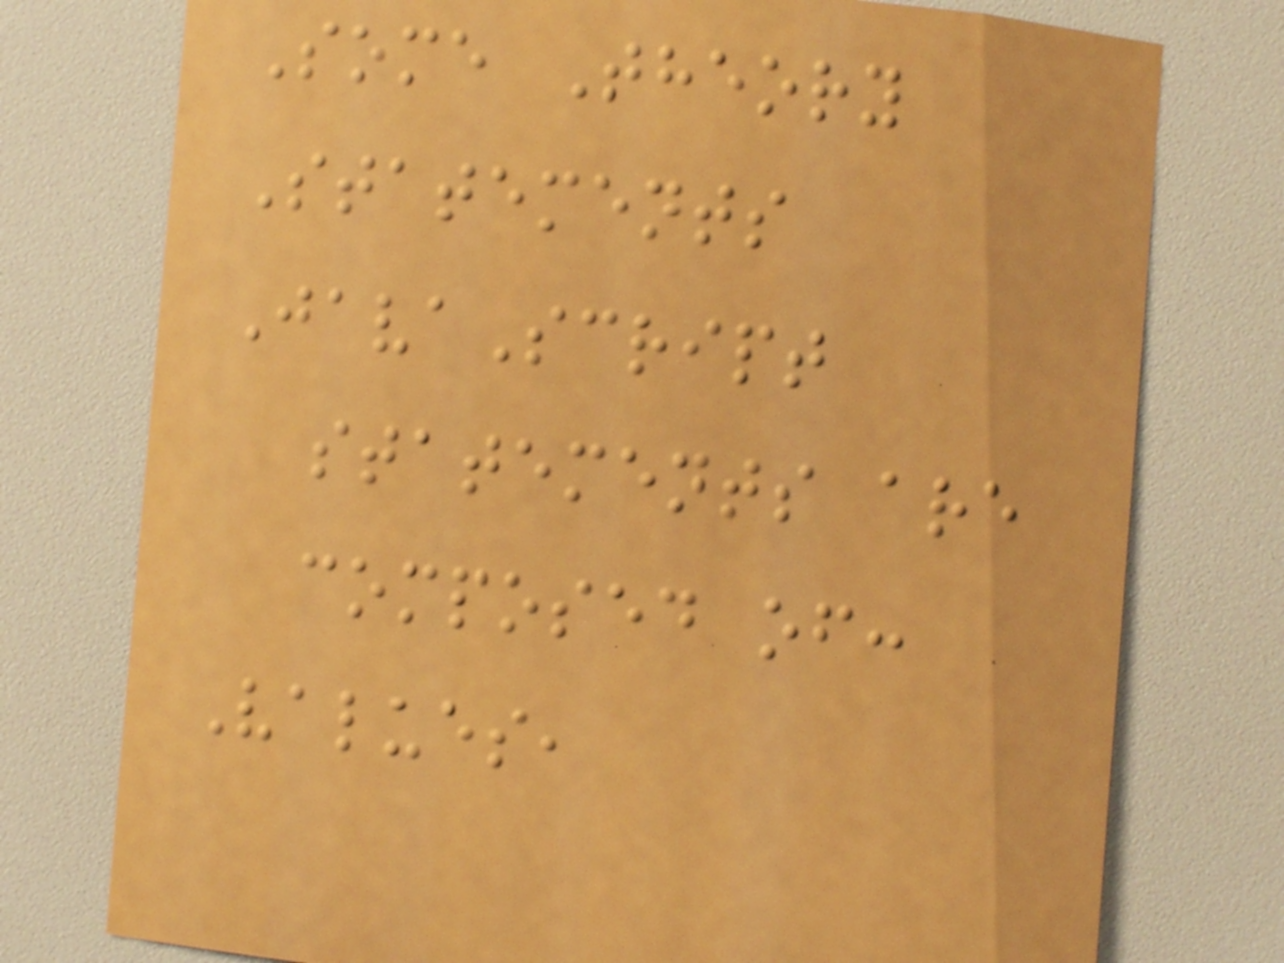Some Theory
Statements
JavaScript
statements are
composed of:
Values,
